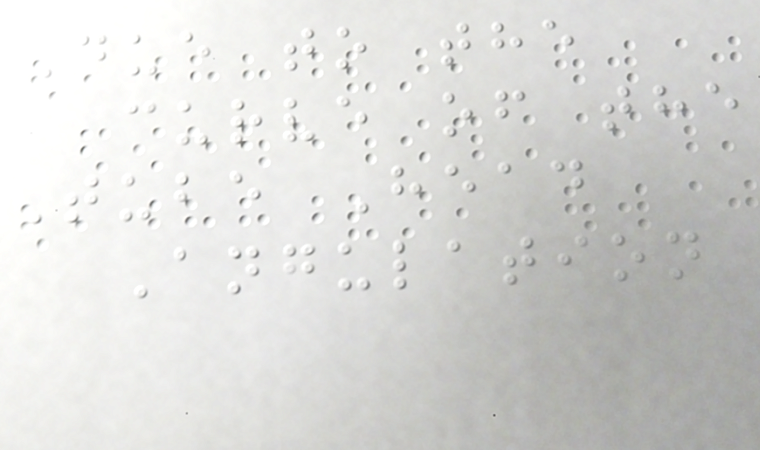Due to the
curve of the
Tube Head
Angulation
